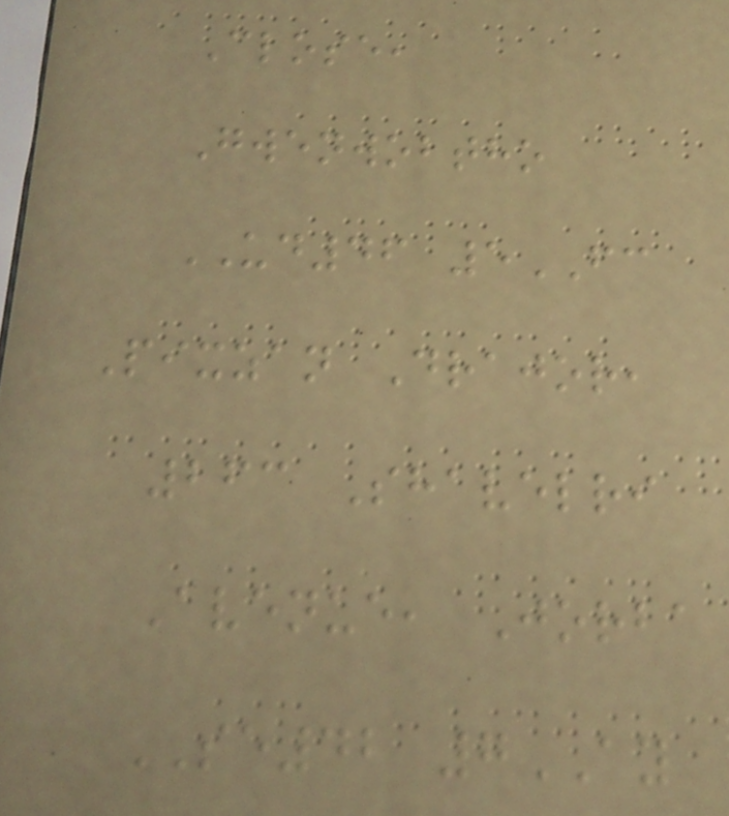Close,
Gwenwobtho
UD46 5FC
Pixzan Drajor,
263 Shavelri
Avenue, Jorba
SE42 7AY
